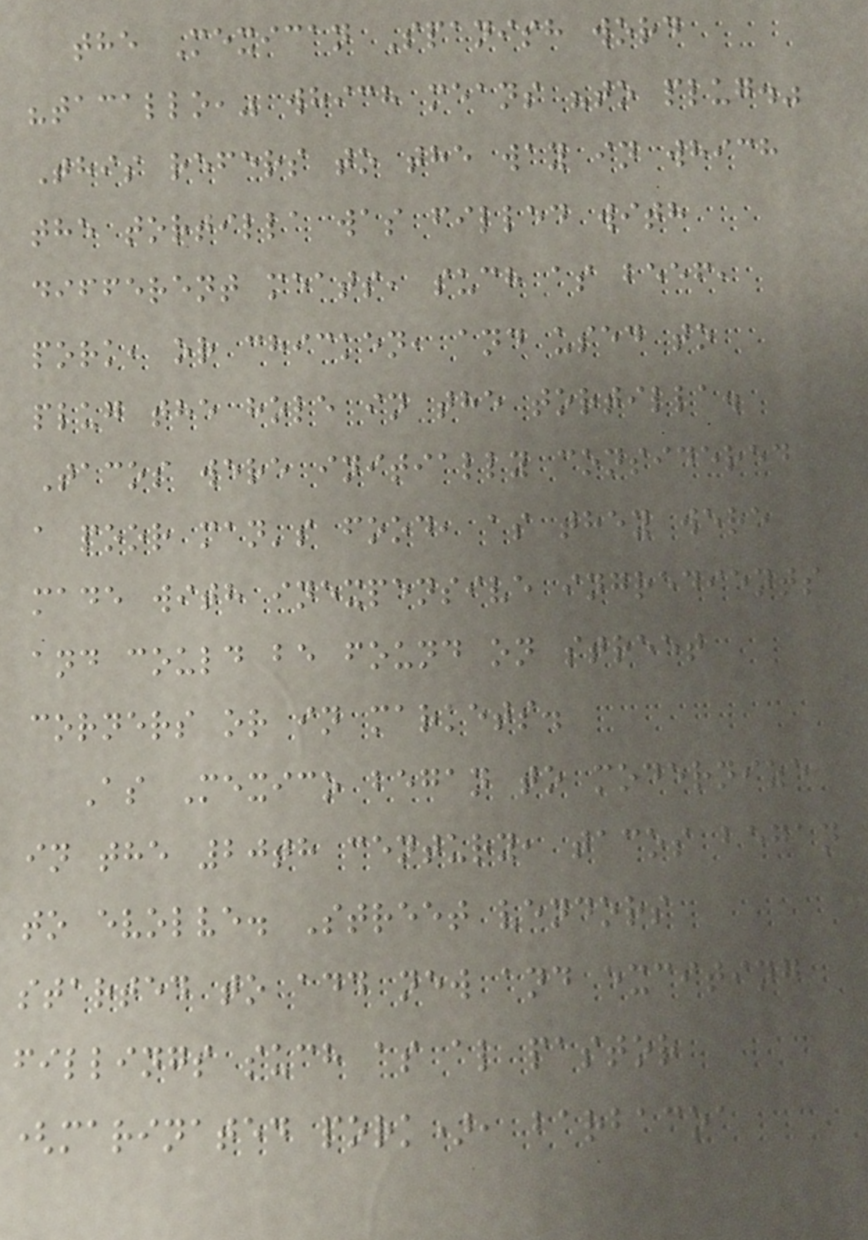the Mexican Spanish word
"tacallo," which means "to plug."
This refers to the way in which
the tortilla was filled with
different meats, such as beef,
pork, or chicken, and used to
plug the hole in the tortilla.
Tacos were initially considered
a poor man's food, as they were
made with inexpensive ingredients
and could be found on street
corners or in markets.
As Mexico began to modernize
in the 20th century, tacos began
to evolve. Street vendors
started to add new and exciting
fillings such as al pastor
(marinated pork), barbacoa
